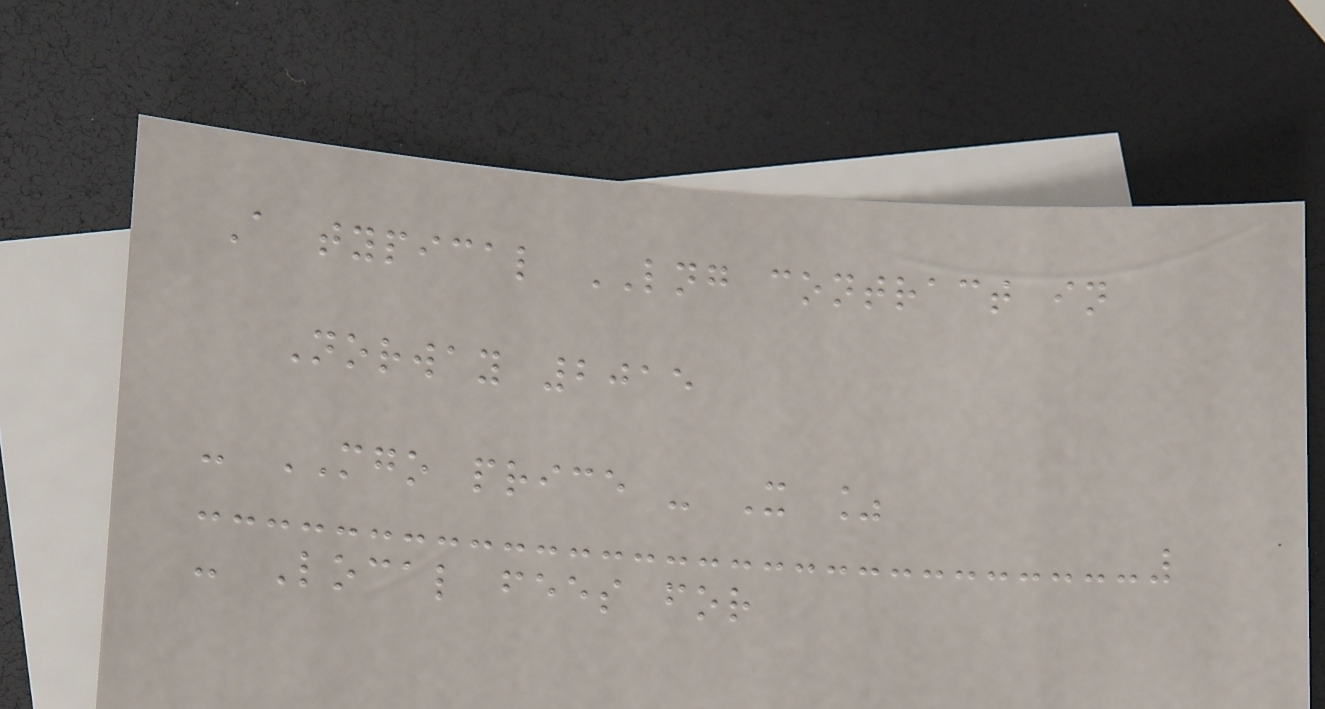A typical LNG contract in
Norway 2015
- MGO price - X %
- Local fees for
